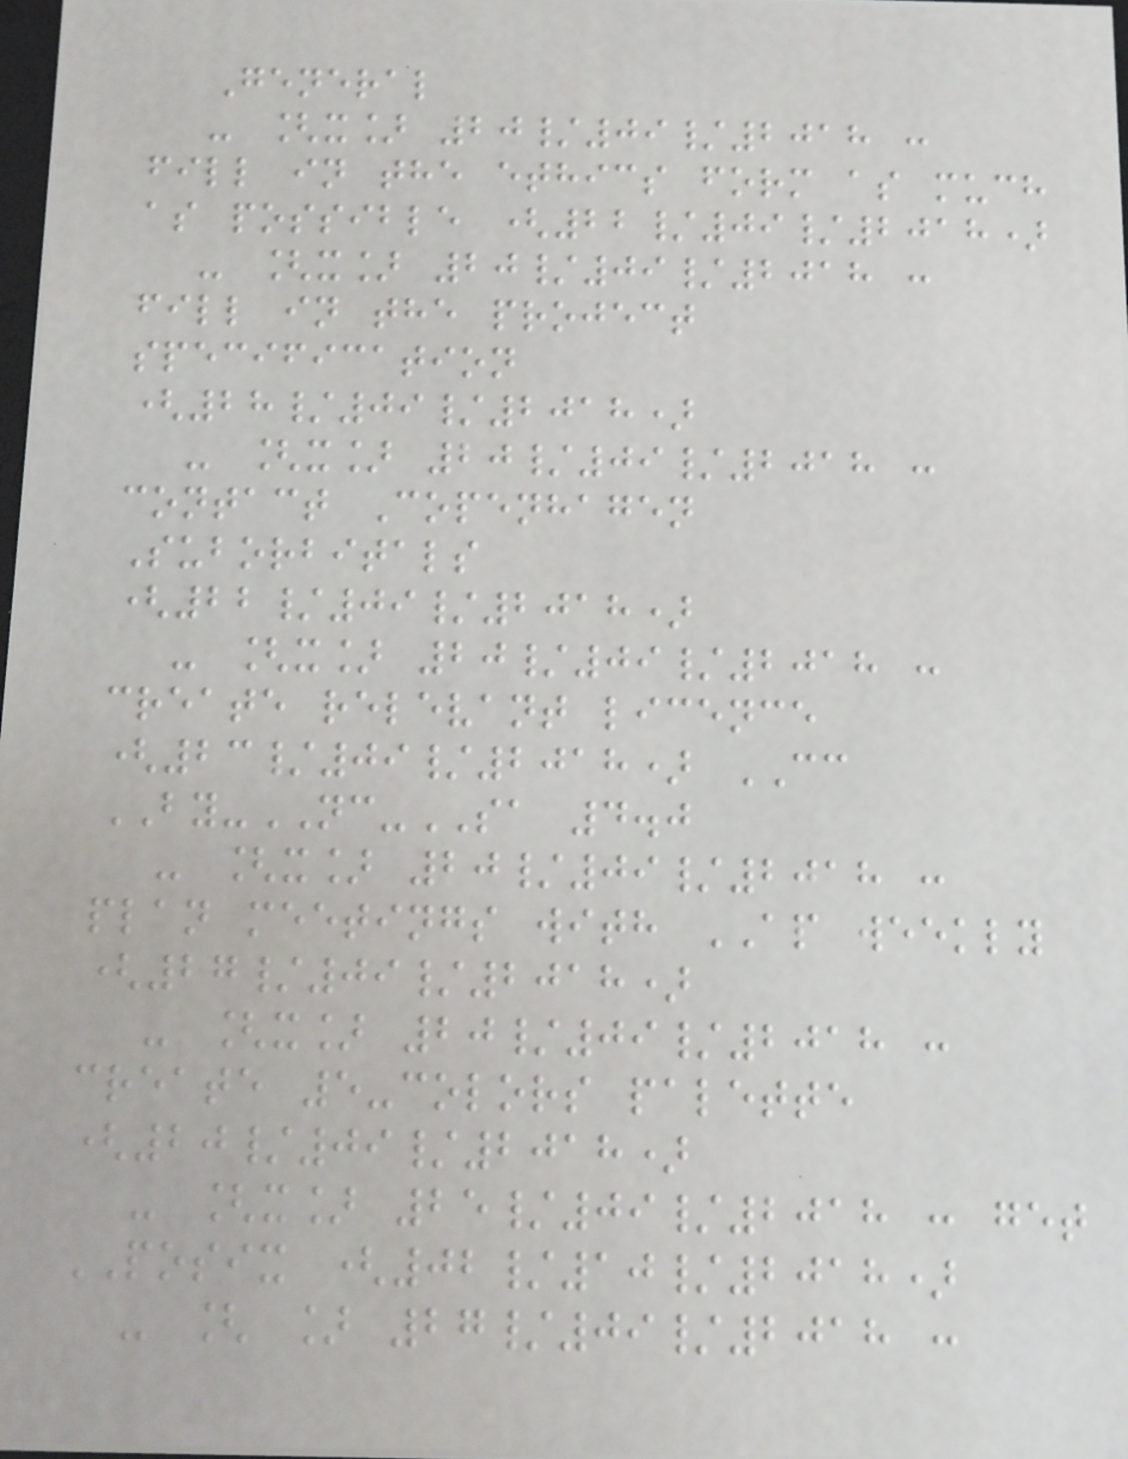General
- [x] 20/09/2018 :
fill in the ethics form as much
as possible (22/09/2018)
- [x] 20/09/2018 :
fill in the project
specification
(28/09/2018)
- [x] 20/09/2018 :
contact Copenhagen
Suborbitals
(22/09/2018)
- [x] 20/09/2018 :
create relevant licence
(23/09/2018) CC
BY-NC-SA 4.0
- [x] 20/09/2018 :
plan meetings with AP weekly
(27/09/2018)
- [x] 20/09/2018 :
create 5-colors palette
(20/09/2018)
- [x] 25/09/2018 : get
POSIX (02/10/2018)
- [ ] 27/09/2018 :
